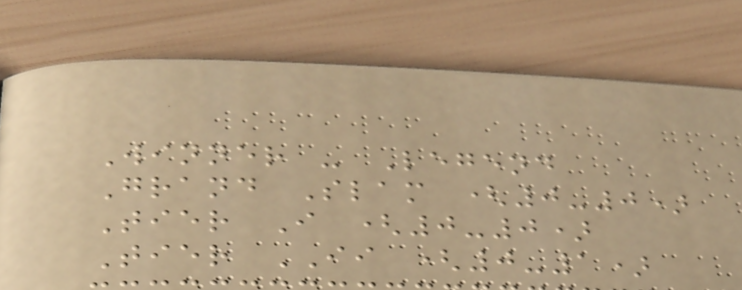Winner - Legend
Grand Slam (0-0)
Tier I (0-0)
Tier II (0-1)
